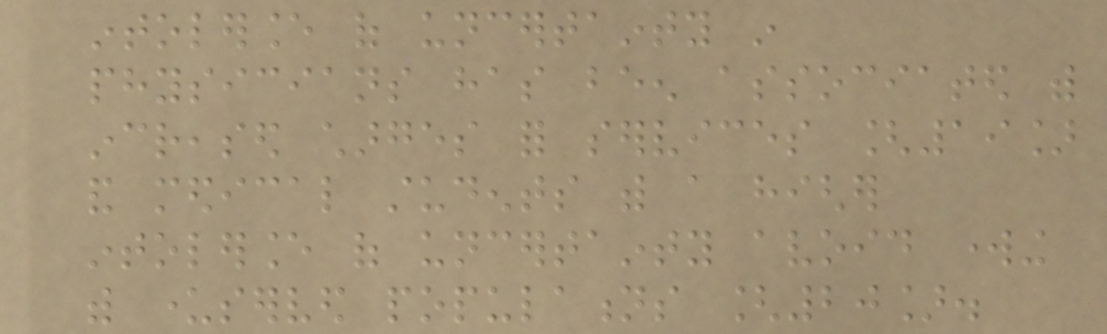intolerance of uncertainty in
physicians has been associated with
increased charges for services [19]
and medical students with a higher
intolerance of uncertainty avoid working
with underserved populations [20].
